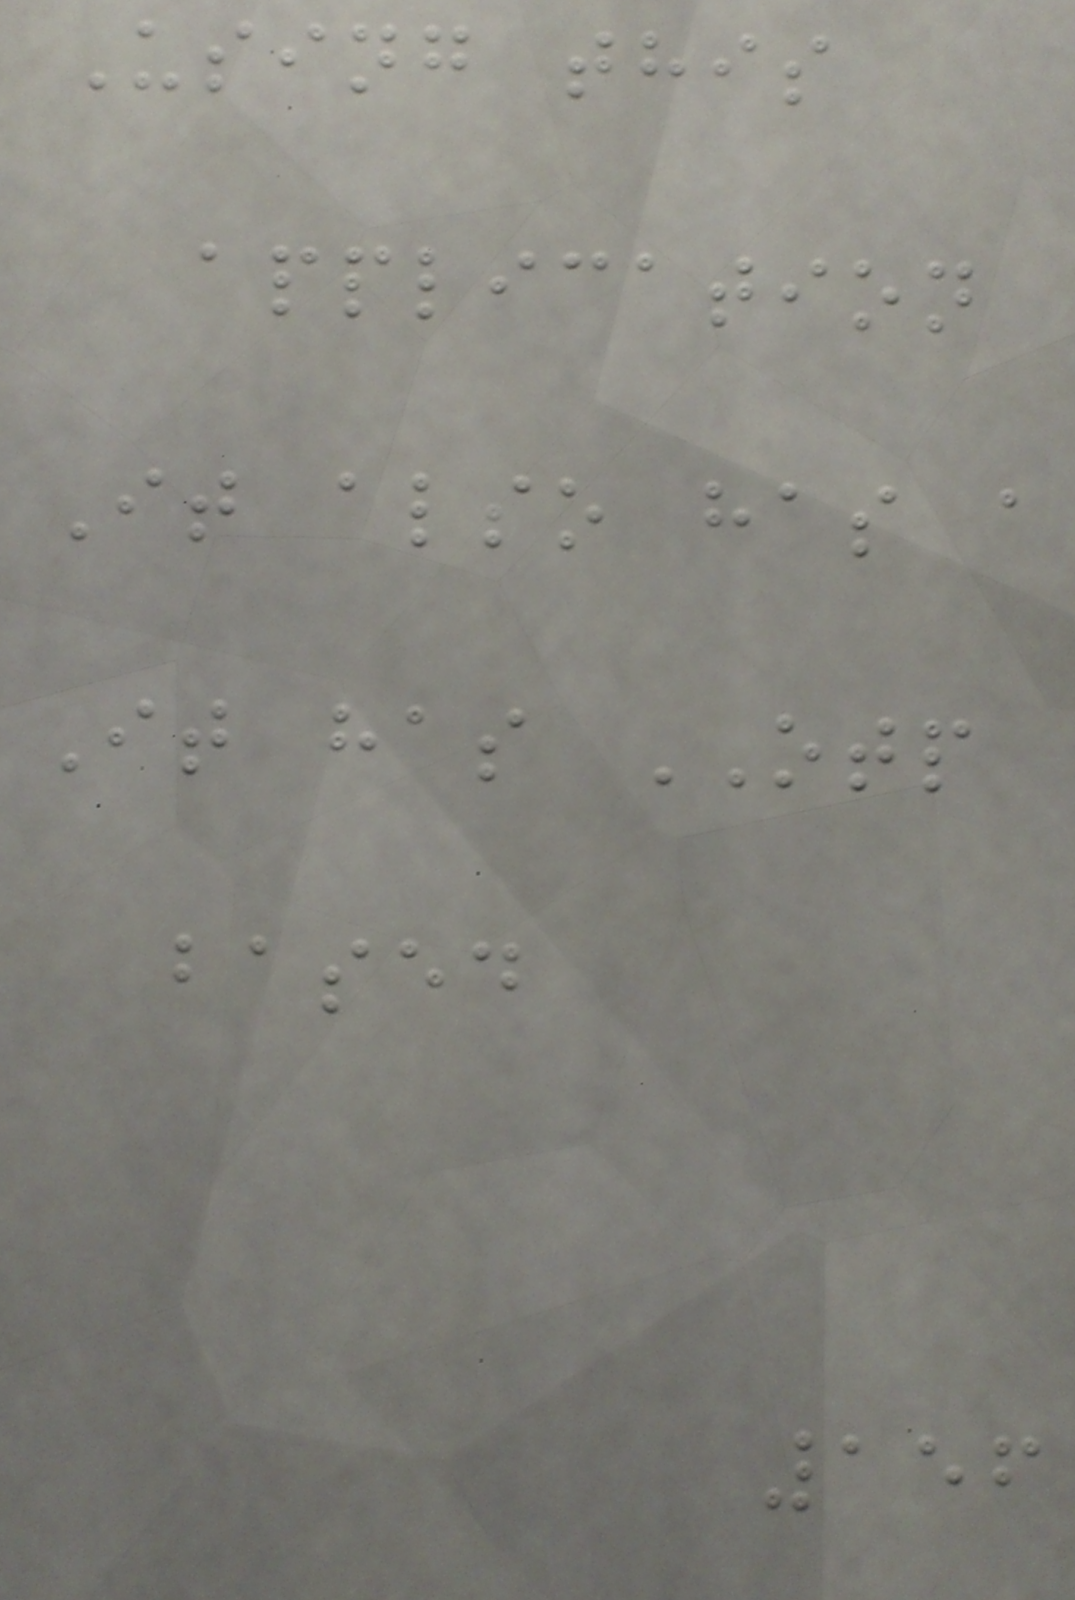Using this
application
It also has a
It has OTP
based
156
